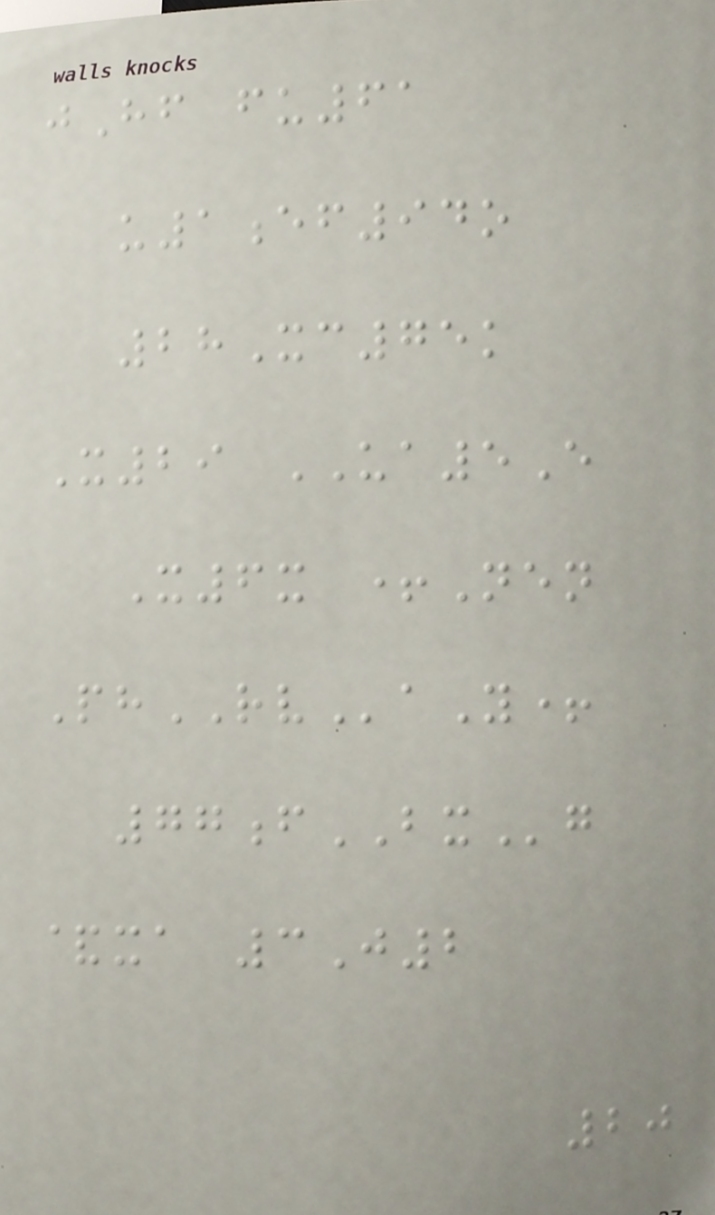jHf fu61
u1ef94o
28Xc75k
X29 UA5E
X6x +Nen
PhRVaY+
77fBXg
&xa 3J2
20
